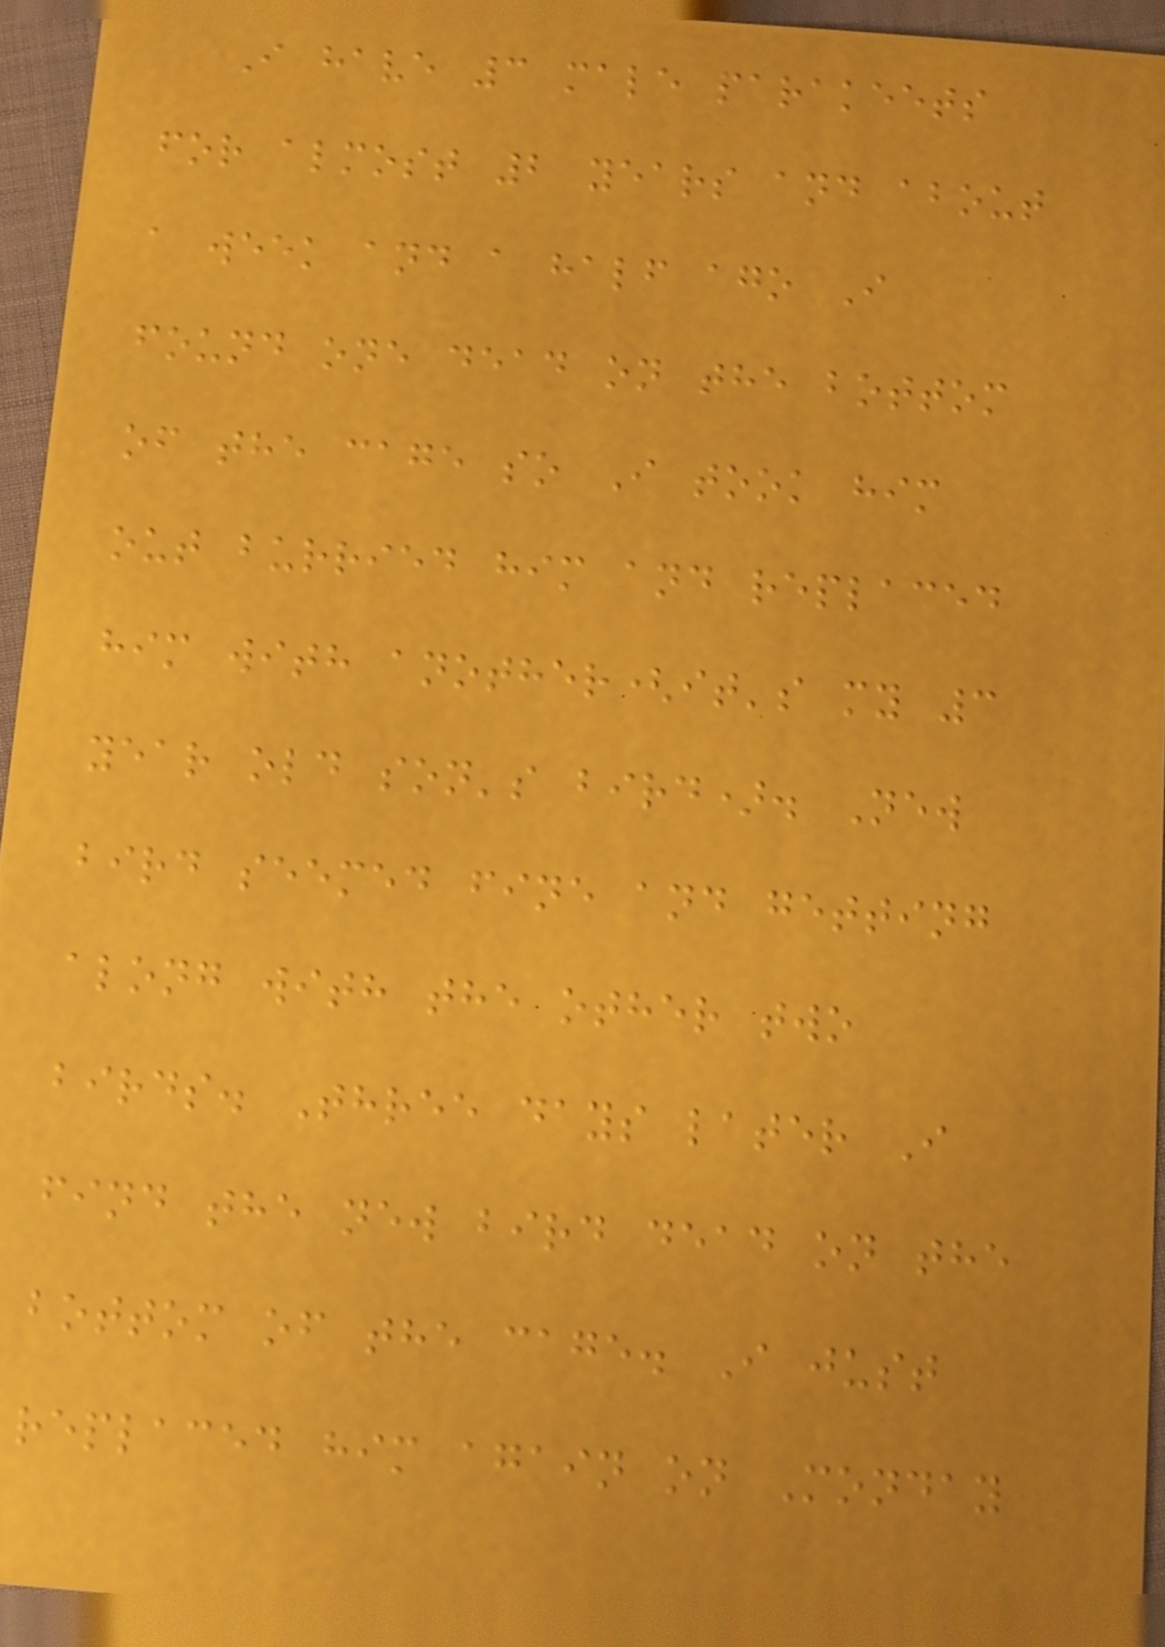I have 3 male parakeets
for almost 2 years and about
a week and a half ago I
found one dead on the bottom
of the cage so I took him
out burried him and replaced
him with another(it's my 3
year old son's bird). New
bird seemed fine and getting
along with the other two
birds. Three days later I
find the new bird dead on the
bottom of the cage. I just
replaced him again on Monday
